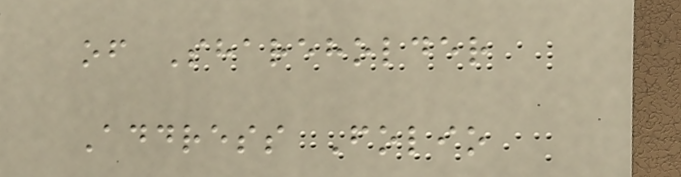of Shareholder
Address Folio
